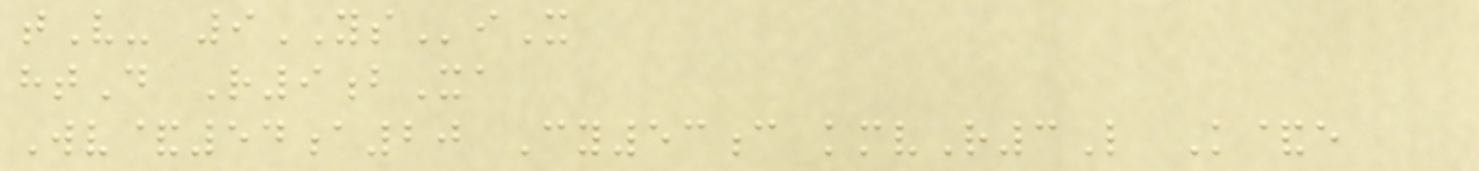tV- 9YSiX
htD R9bXa
Wv&54a20 Cy53c kmvR3L K&e
